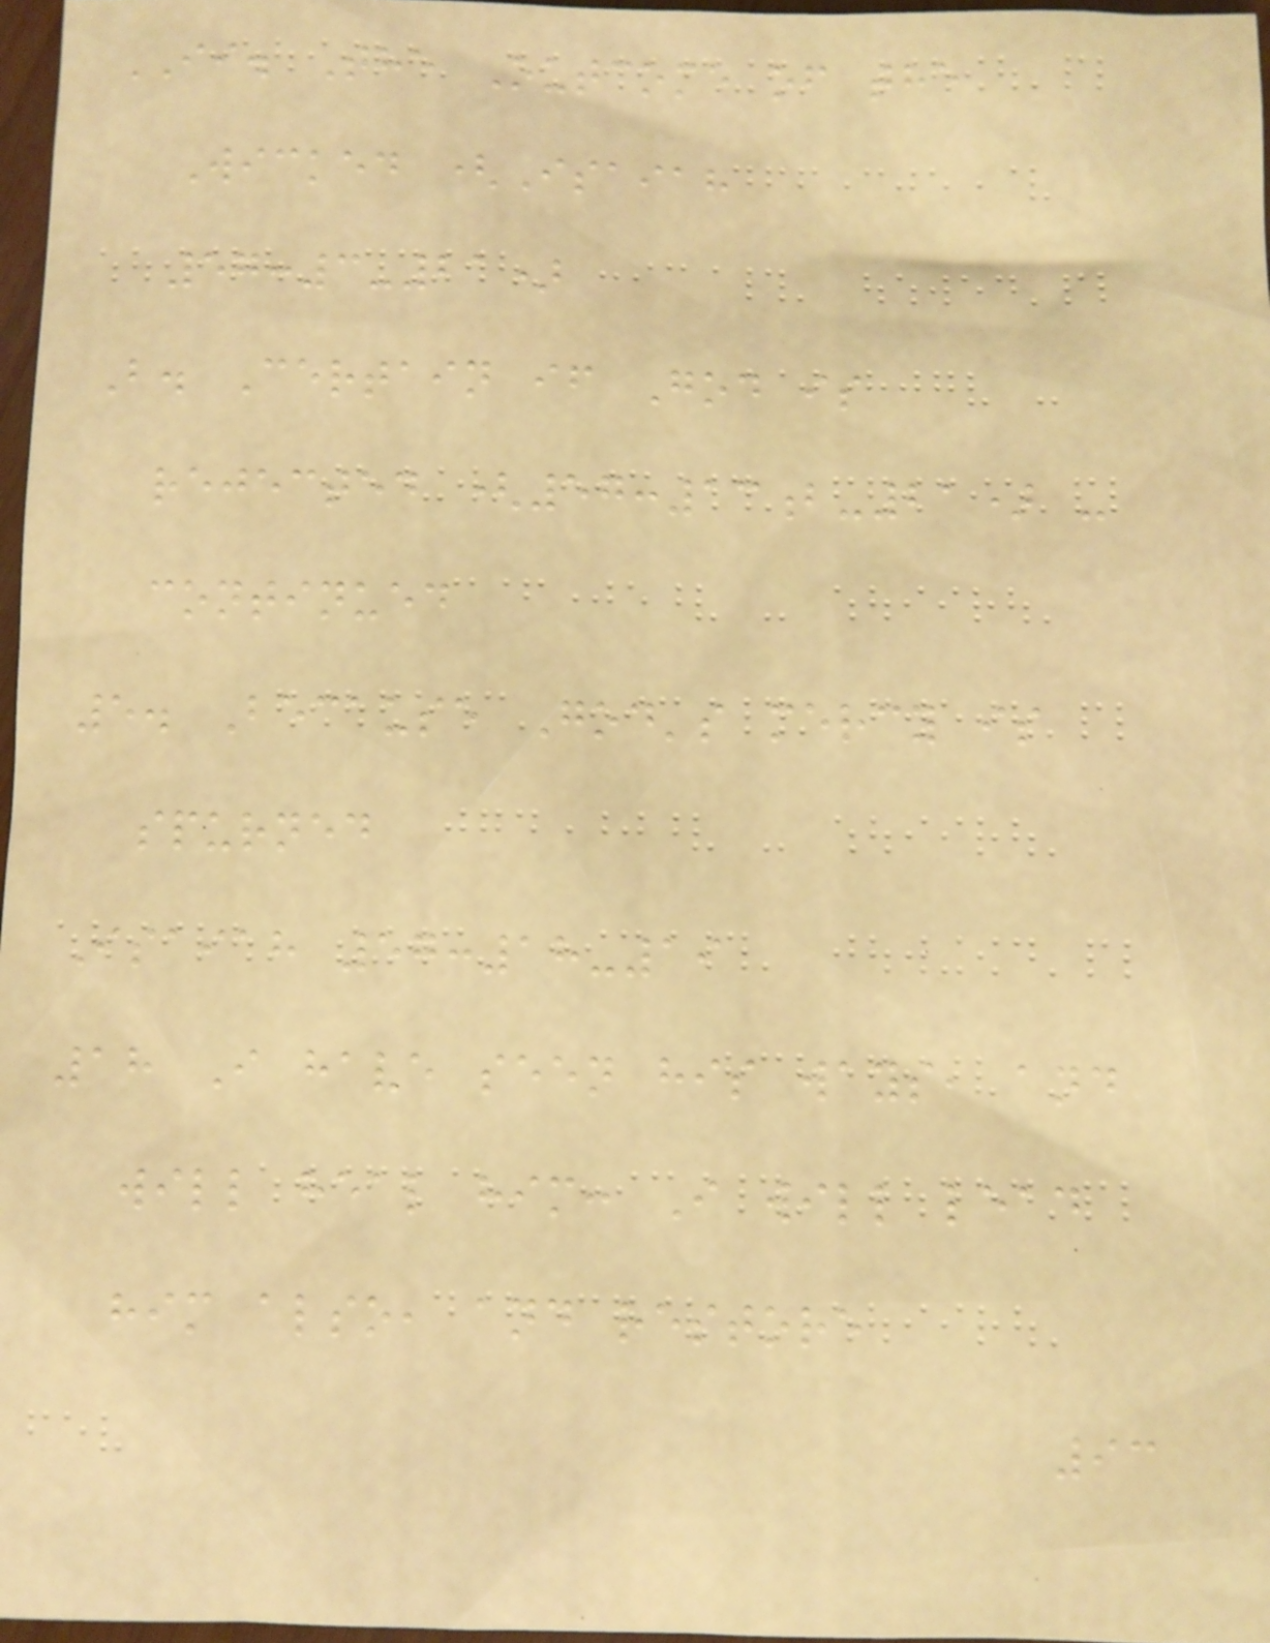II. The Outcome of the
Wicked (Isaiah
57:3-21)
B. Certain if God is
rejected (57:13b-21) -
continued
5. Because God's mercy is
spurned
Isaiah 57:18-19
18 I have seen his ways, and
will heal him: I will lead
him also, and restore
93
